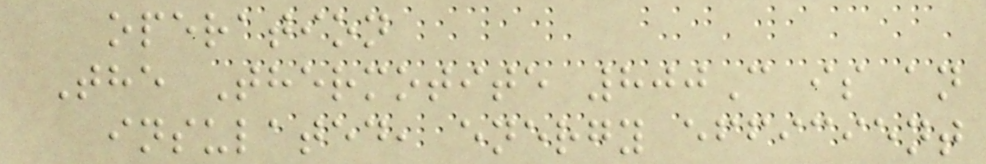operation
The Thermotite 800C is an
insulated, energy efficient
